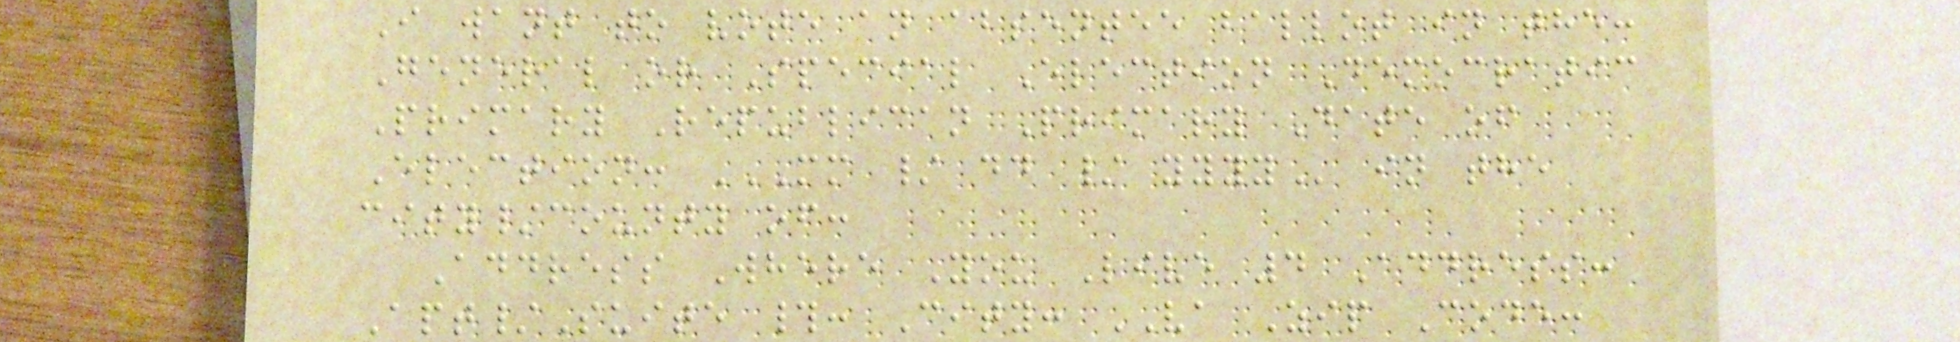I want to vote an absentee ballot in the:
General or Special Election Democratic
Primary Republican Primary Date of
Election: MM / DD / YYYY in the
city/county of:
Address Where You Live 4 Address:
Apt/Suite #: City: VA Zip Code:
